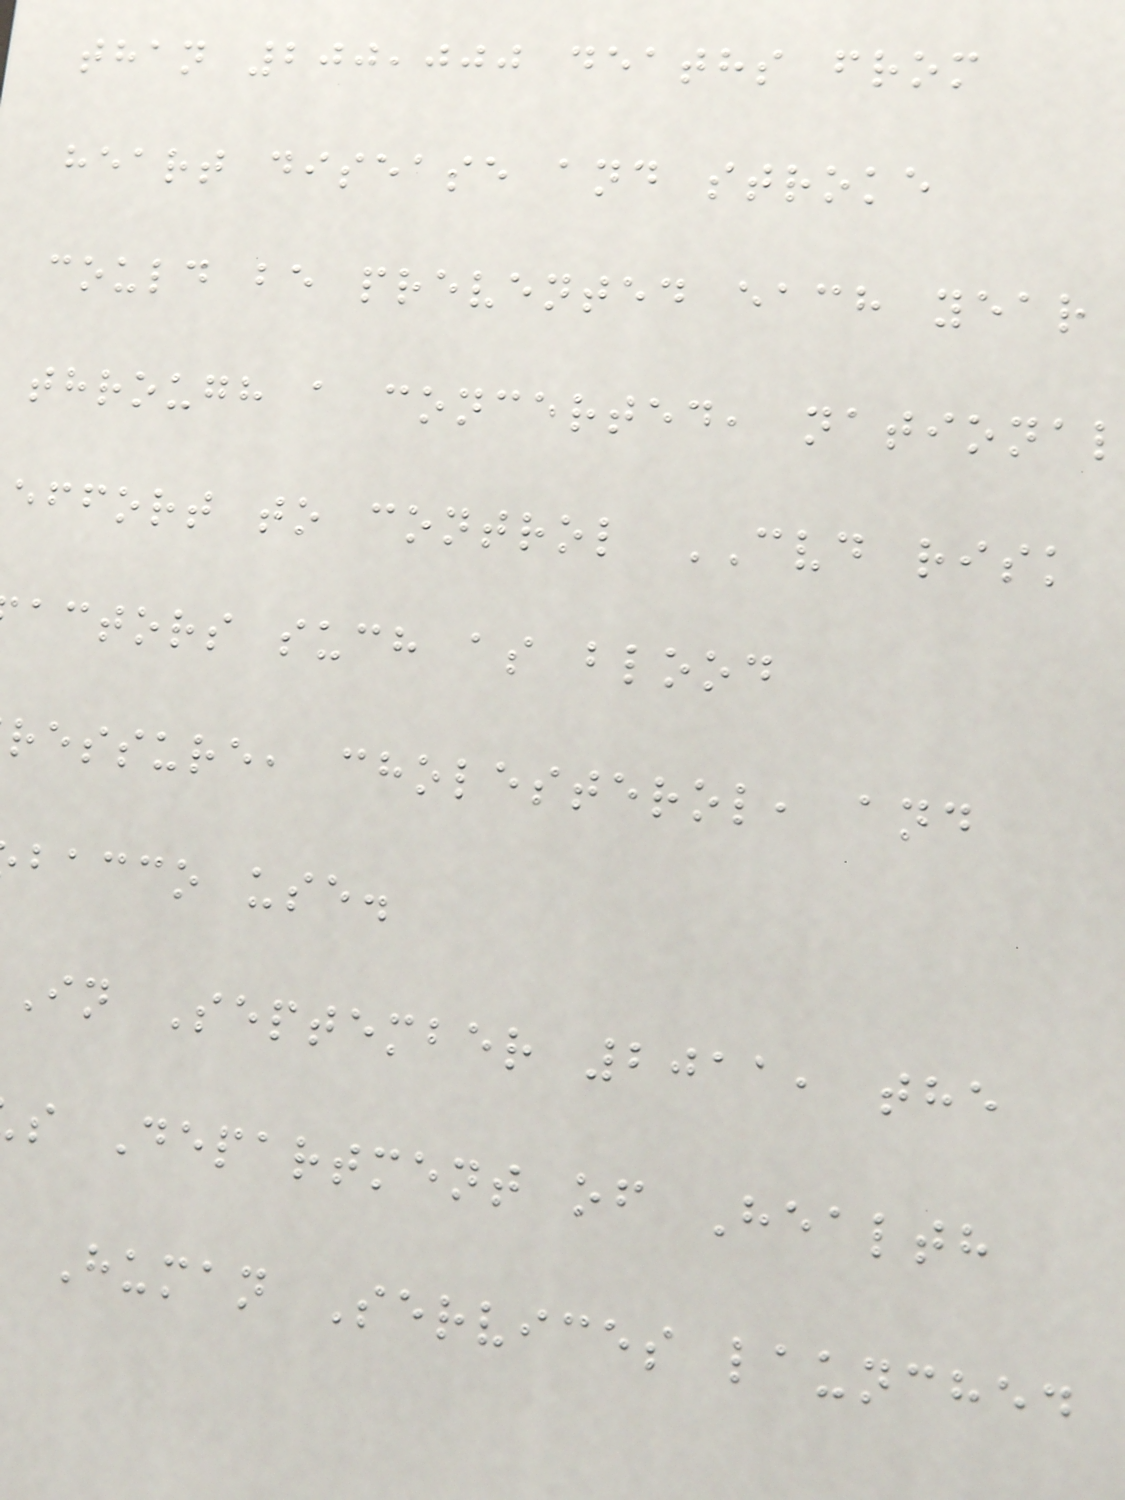than 200,000 deaths from
heart disease and stroke
could be prevented each year
through a concerted, national
effort to control CVD risk
actors such as blood
ressure, cholesterol, and
bacco use.
In September 2011, the
s Department of Health
Human Services launched
